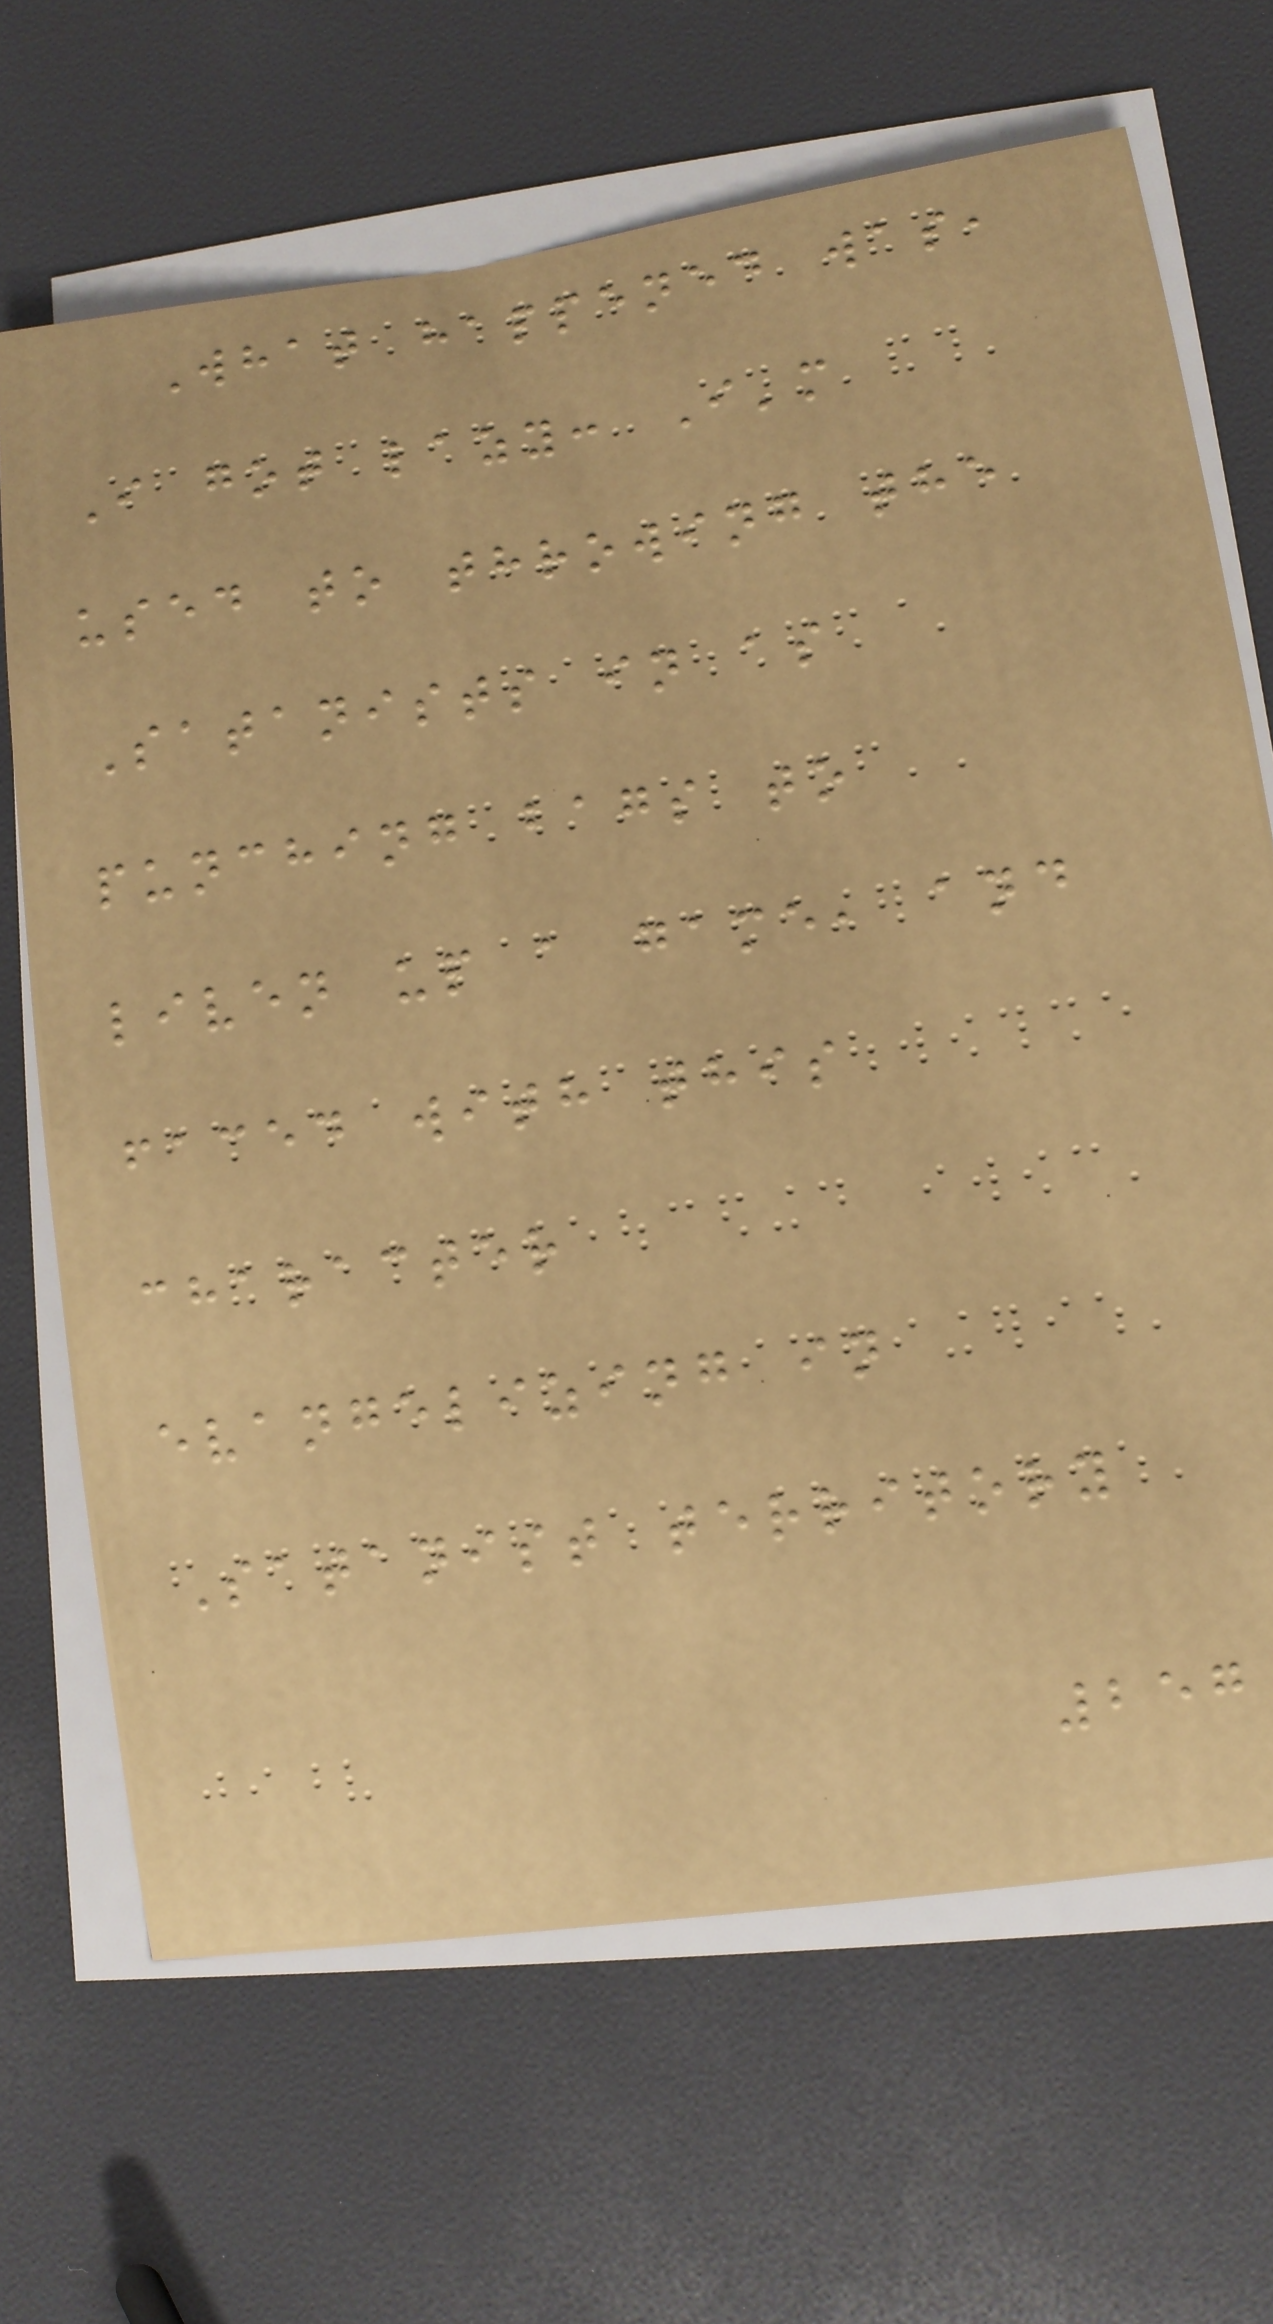What happened was,
I got lazy: I'm
used to throwing the
Satanists in as
punching bags to
liven up a game, and
faced with this
character
evangelizing in
Satanist territory
257
